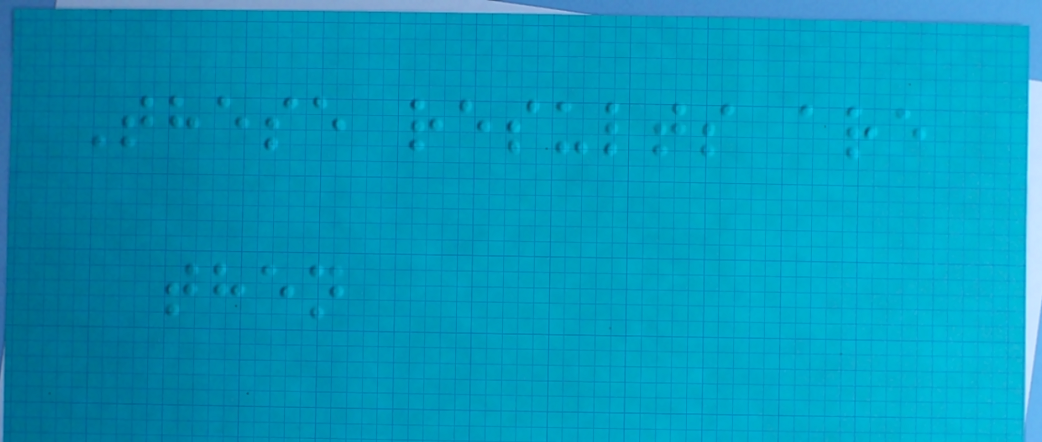These results are
then
